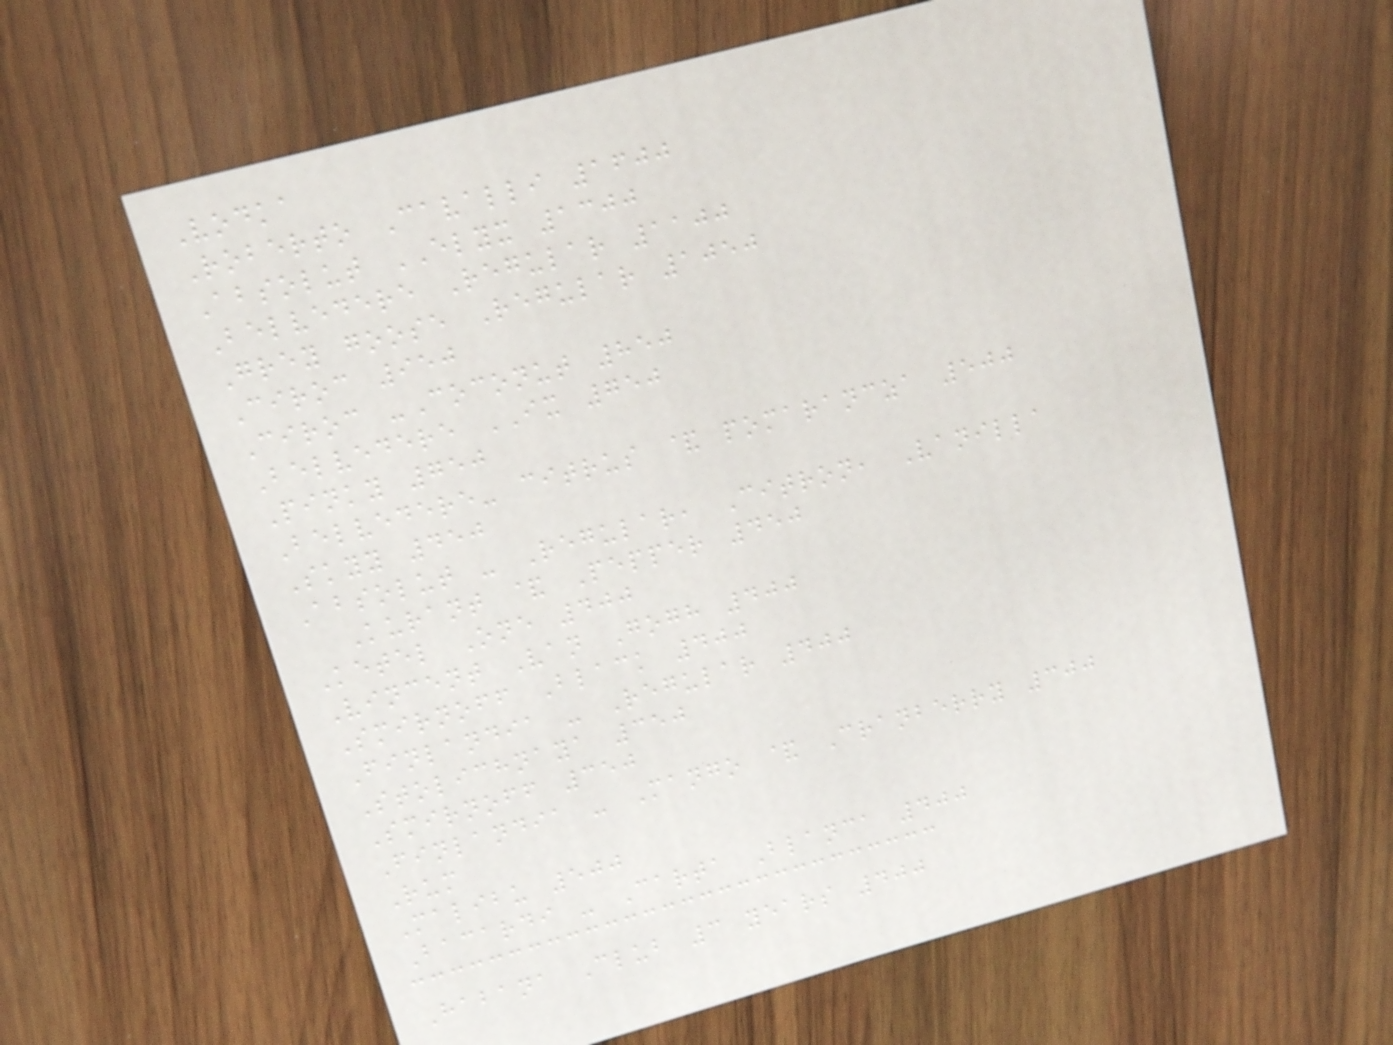Vodka
Roberto Cavalli 1600
Absolut ELYX 1300
Belvedere Regular 1100
Grey goose Regular 1050
Ciroc 950
Ciroc -Coconut 850
Belvedere IX 750
Pinky 750
Belvedere- citrus & pomarancza 500
Skyy 450
Absolut - Regular, Citron, Vanilla
Kurant & Pepper 450
Ketel One 400
Vincent Van Gogh 400
Smirnoff Black 400
Finlandia - Regular 400
Stolichnaya 350
Smirnoff 350
Finlandia - Mango & Cranberry 300
Rum
Malibu 500
Bacardi - Carta Blanca 400
Habana Club 3 years 400
